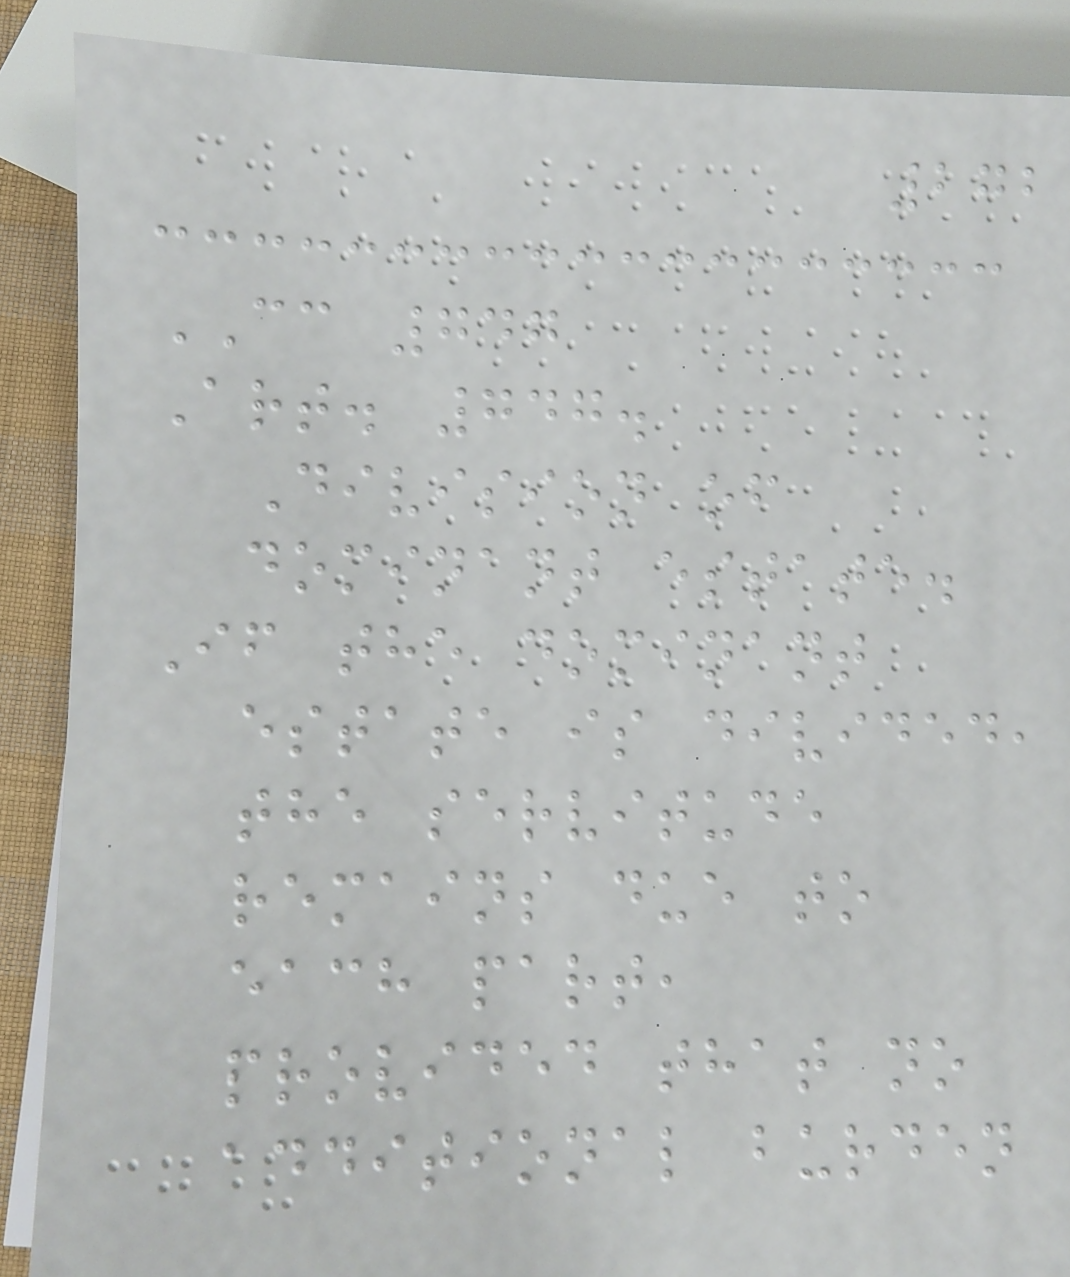272
CC 747
Art. 747.
Division of
dominant estate.
If the dominant
estate is divided,
the servitude
remains due to
each part,
provided that no
additional burden
